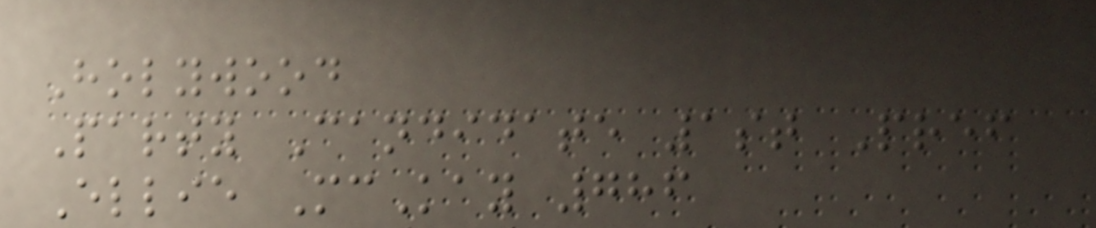Holywood
Party Candidate 1st Pref
Ellie McKay 786
